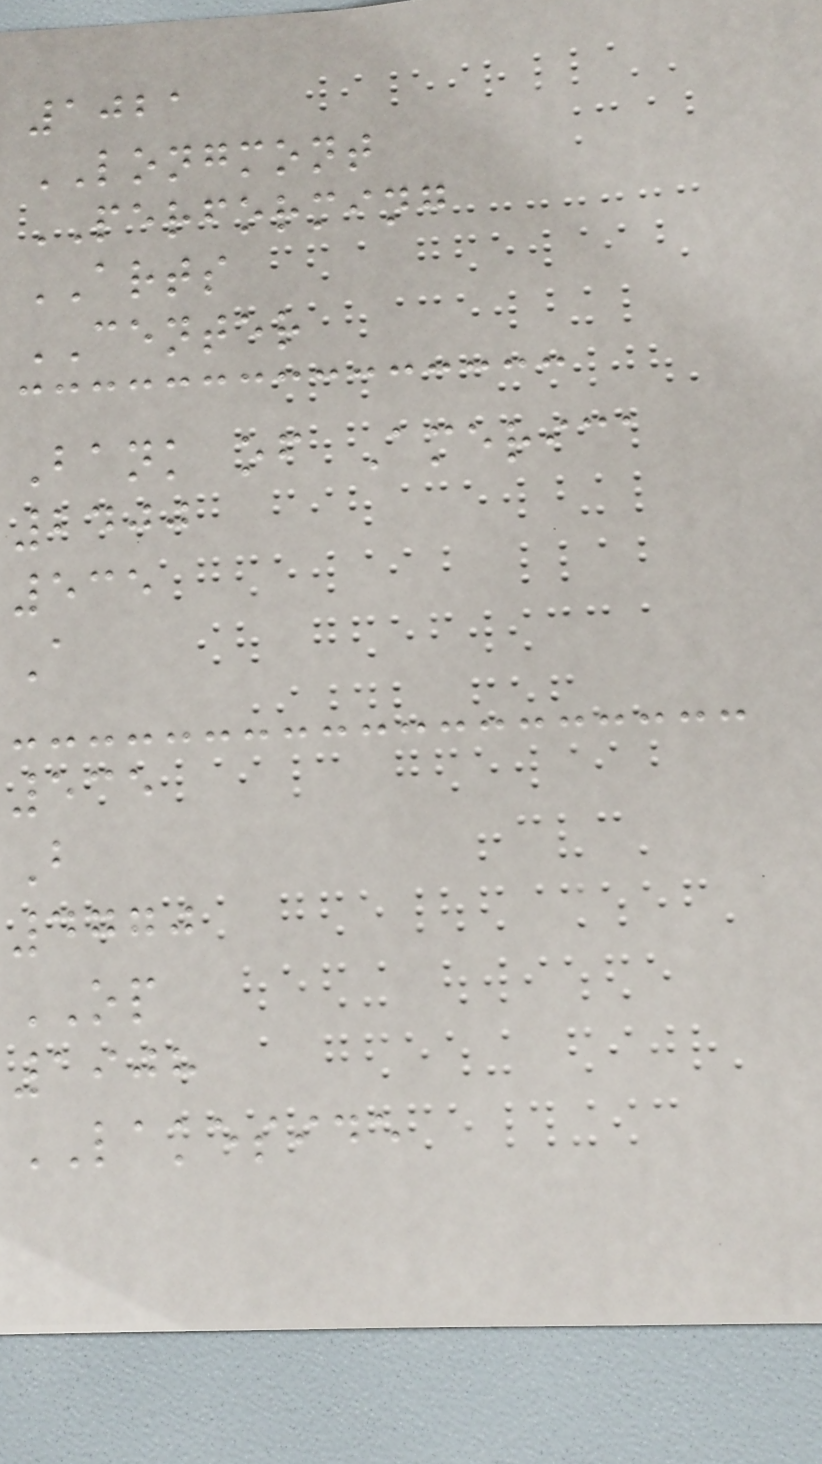1021
LONGMONT
PERFORMING
ARTS
CENTER
Bank of America
2400
535
A
535
B
4770
OP
1908
LAKESIDE
